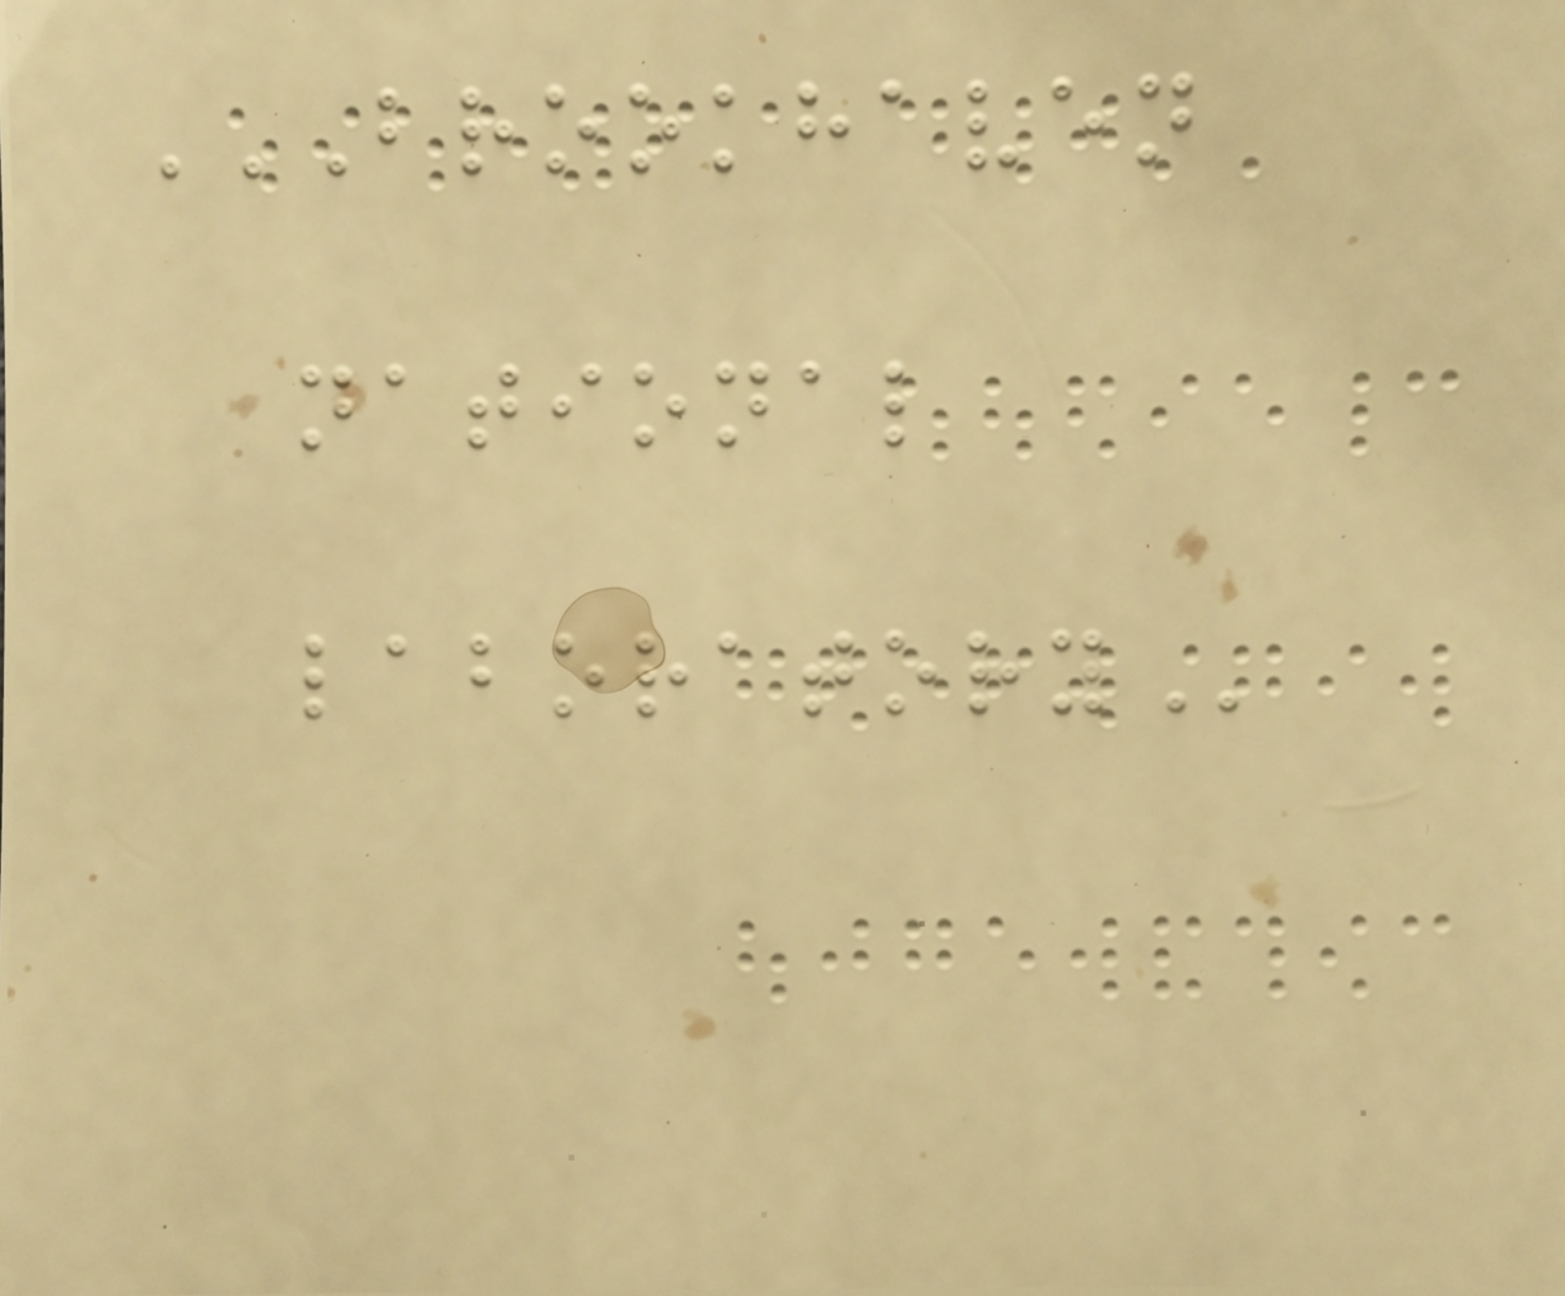BROOKHAVEN
NATIONAL
LABORATORY
